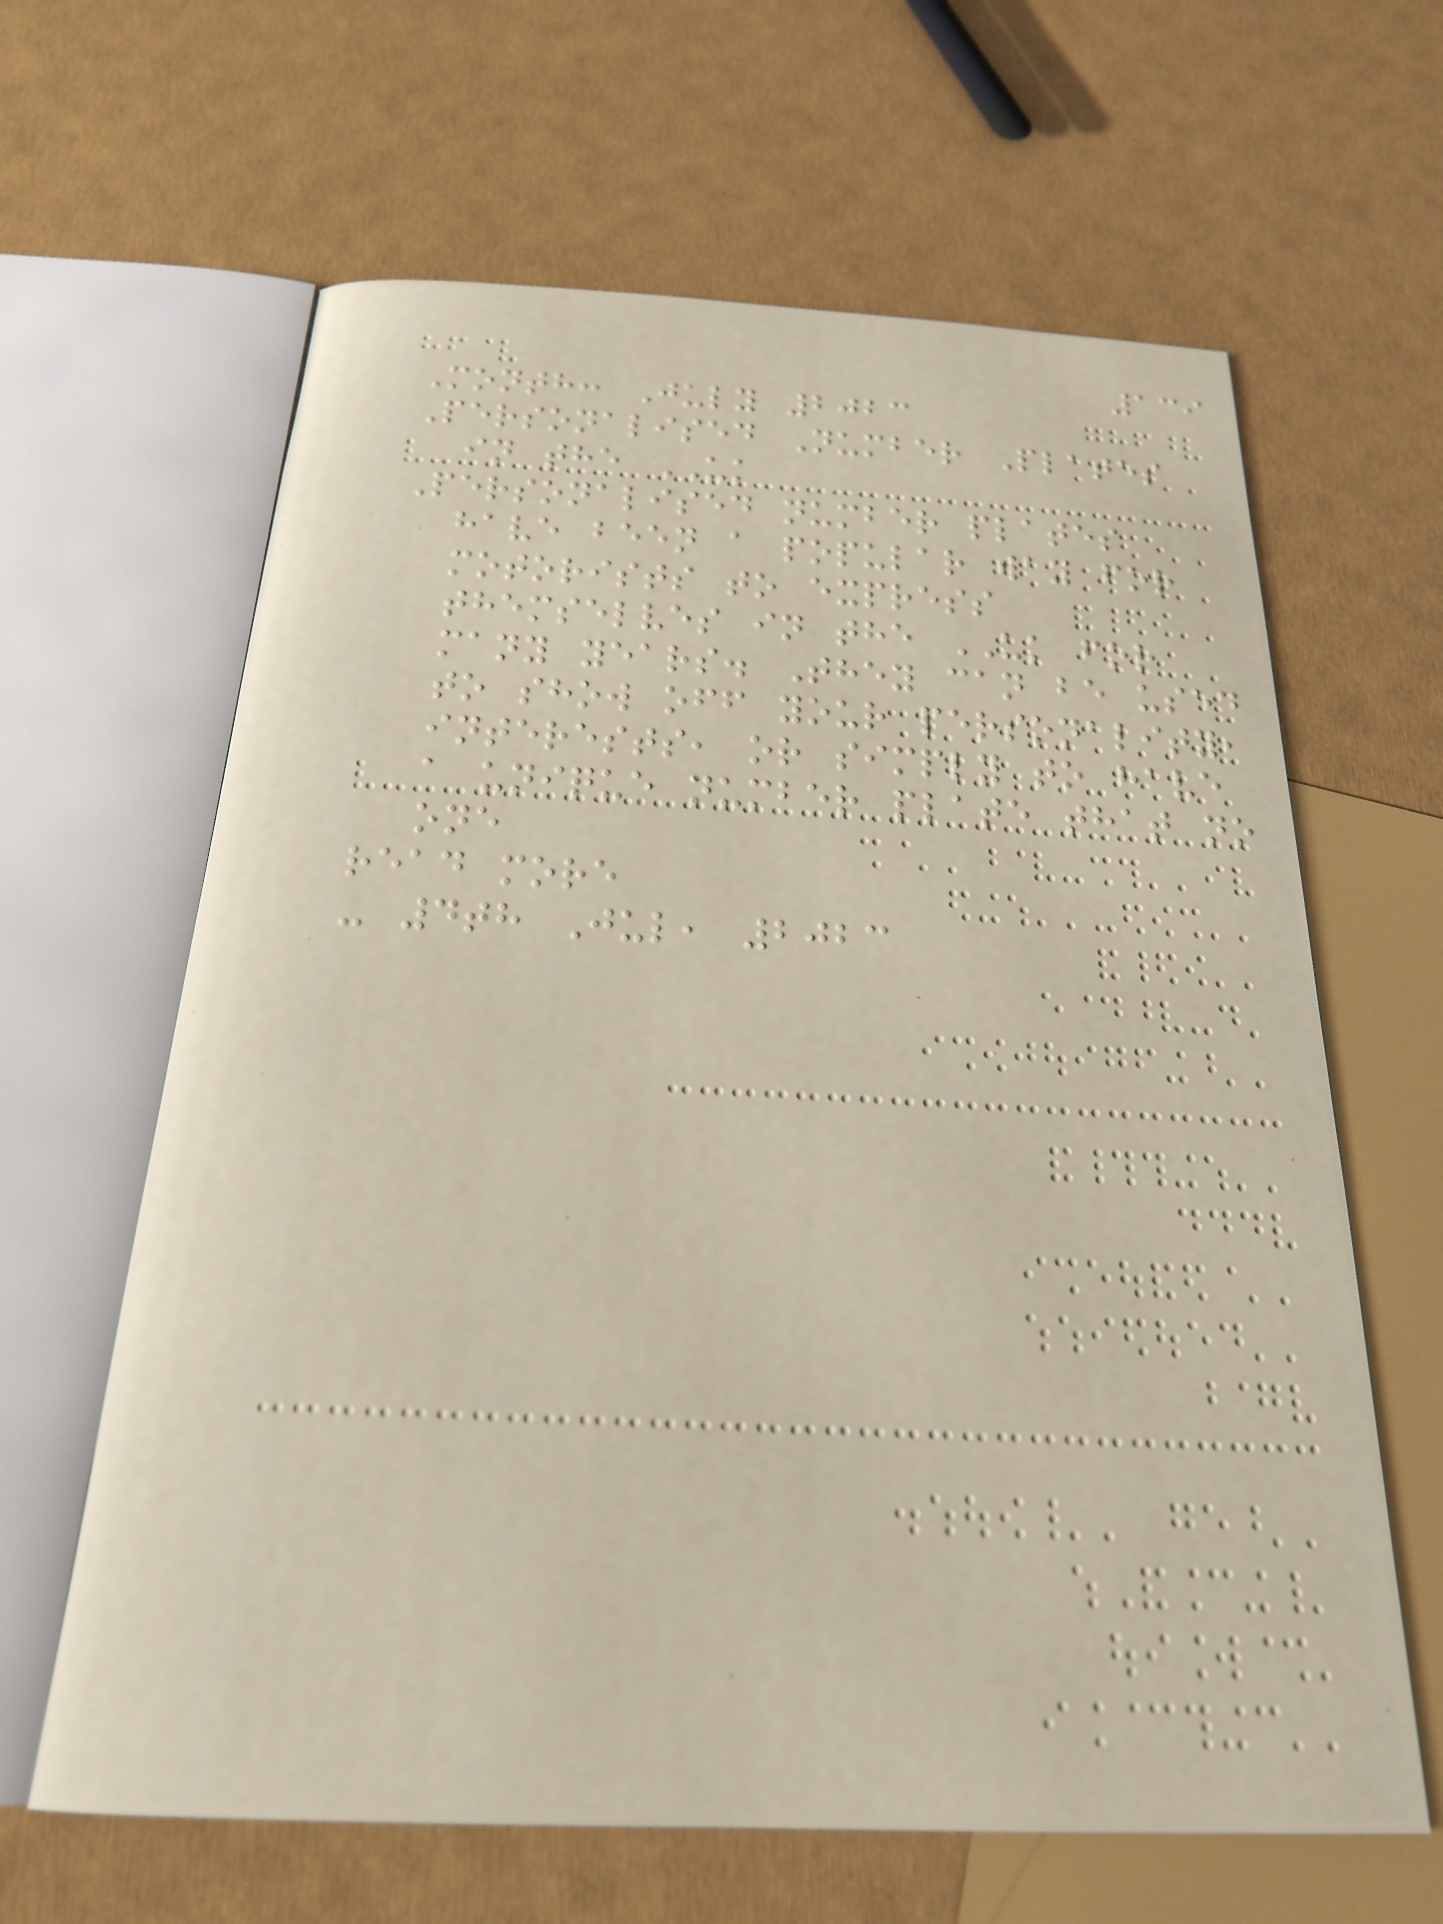139
Month: July 2023
Personalised Number Plates
in the UK
Personalised number plates
have been a popular way for
motorists to express
themselves in the UK for
many years. They can be used
to show off your personality,
interests, or simply to have
a unique number plate that no
one
read more
- 4th Jul, 2023
